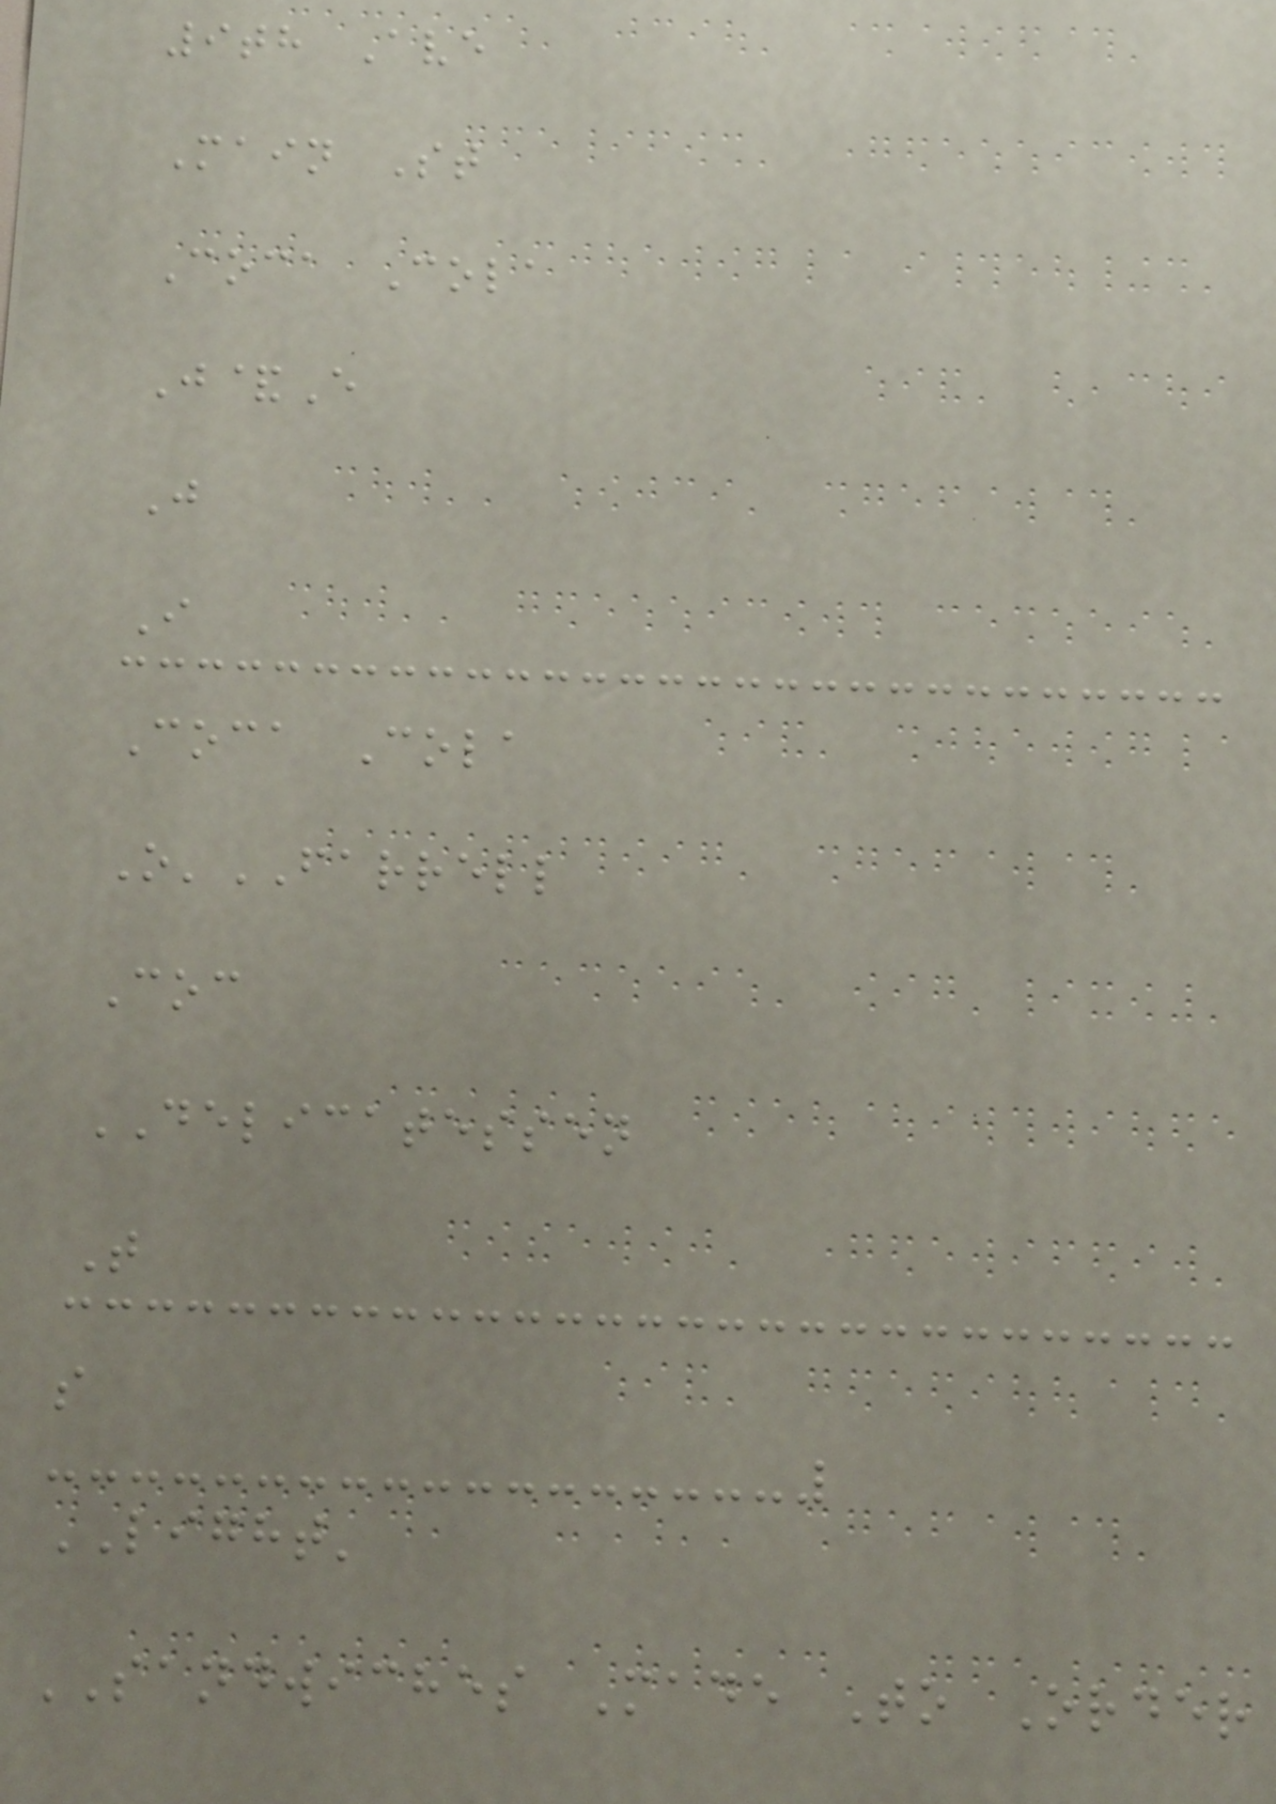9th Ave
Main St
Coca Cola
J&E
J
I
Coca Cola
O'FARRELL
Coc
DELICATESSEN
T
s
LIGHT'
SANDWICHES Made To Order
